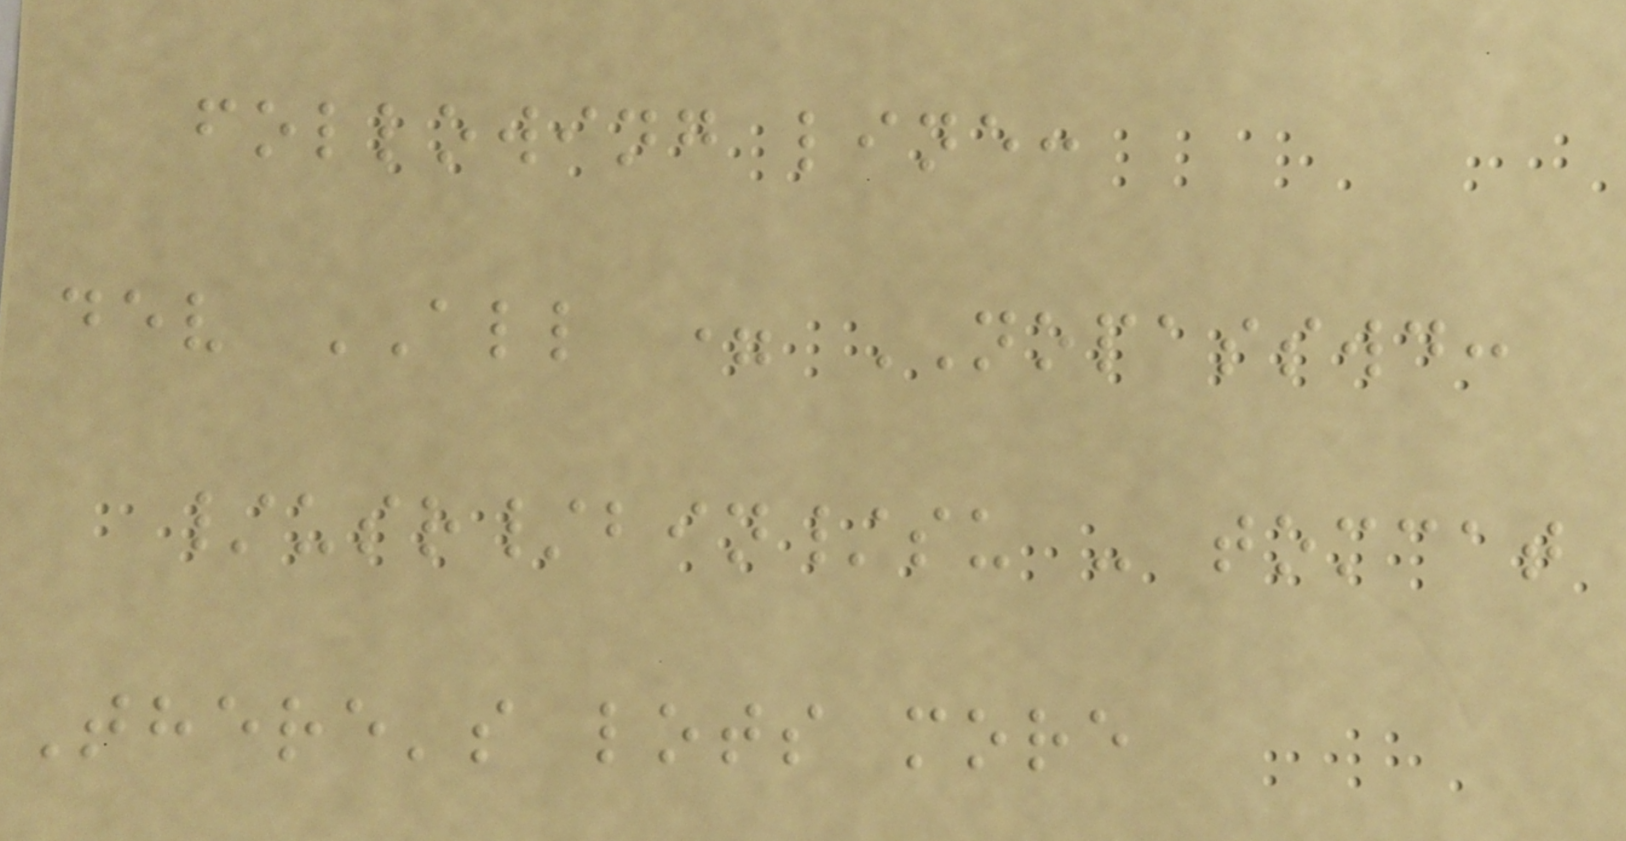following line:
dev ALL = NOPASSWD:
/usr/bin/su - tomcat
There's lots more
